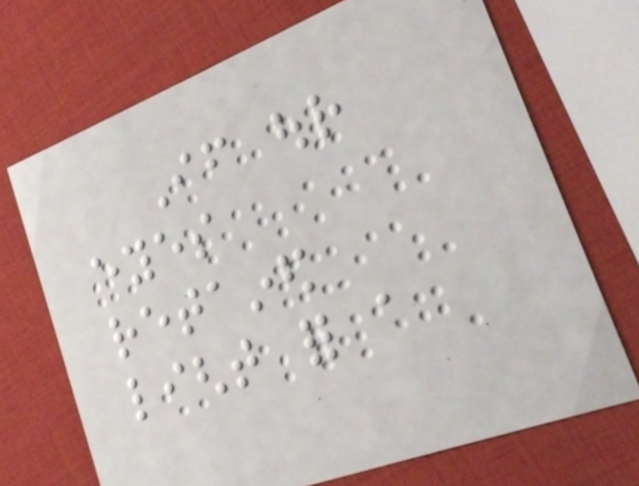If our
eyes
retained
light for a
